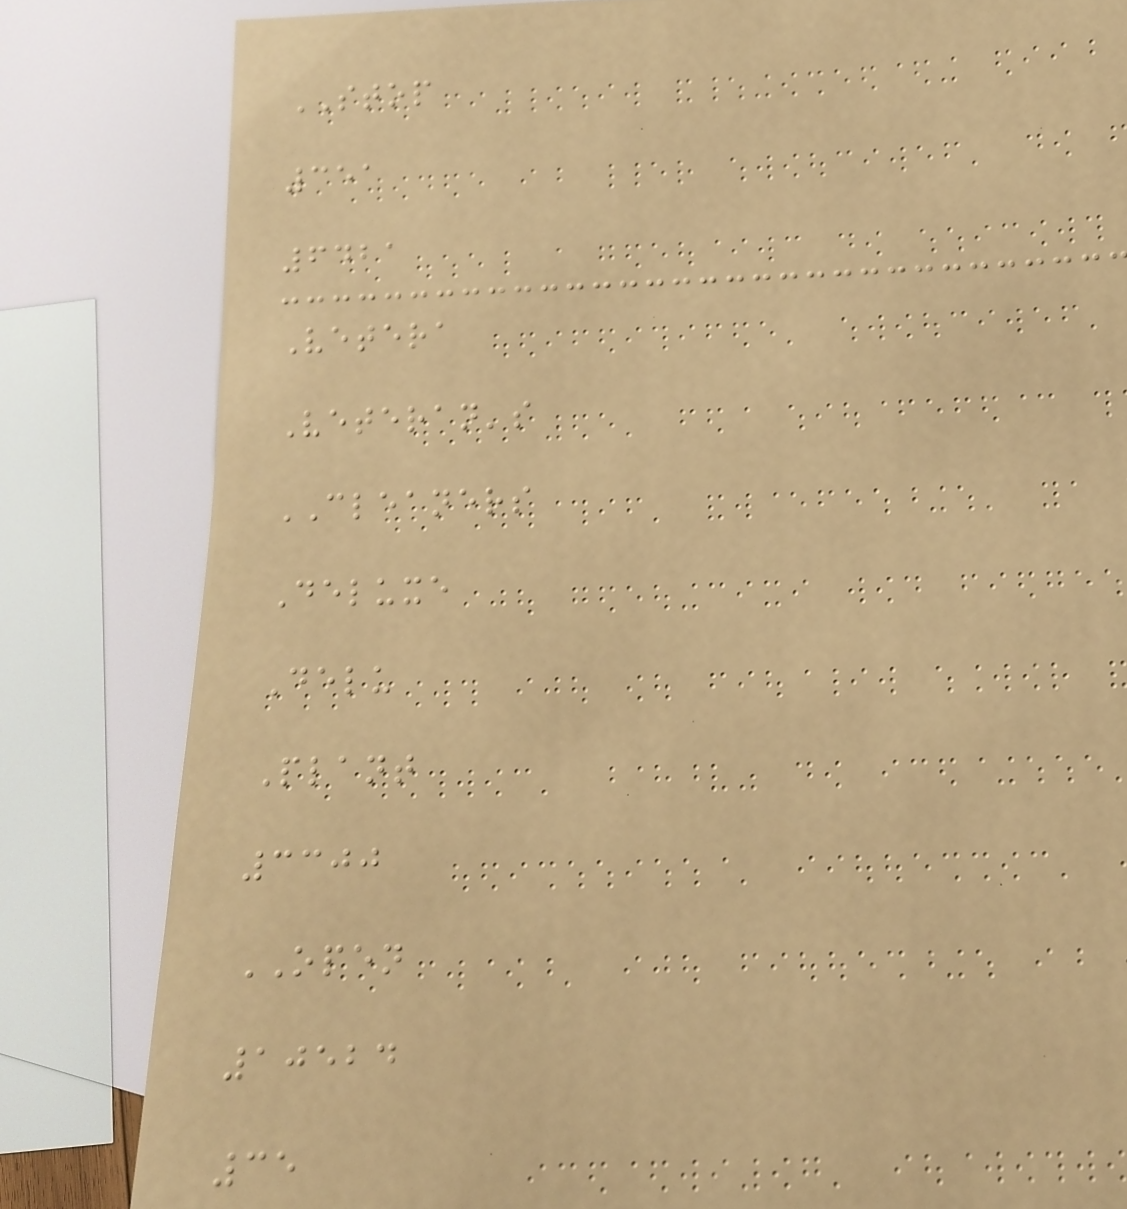STOP
351
6421
Vetera
Veteran's
CLEANERS
Deluxe
Delu
Plant
3300
OPEN
10524
35
